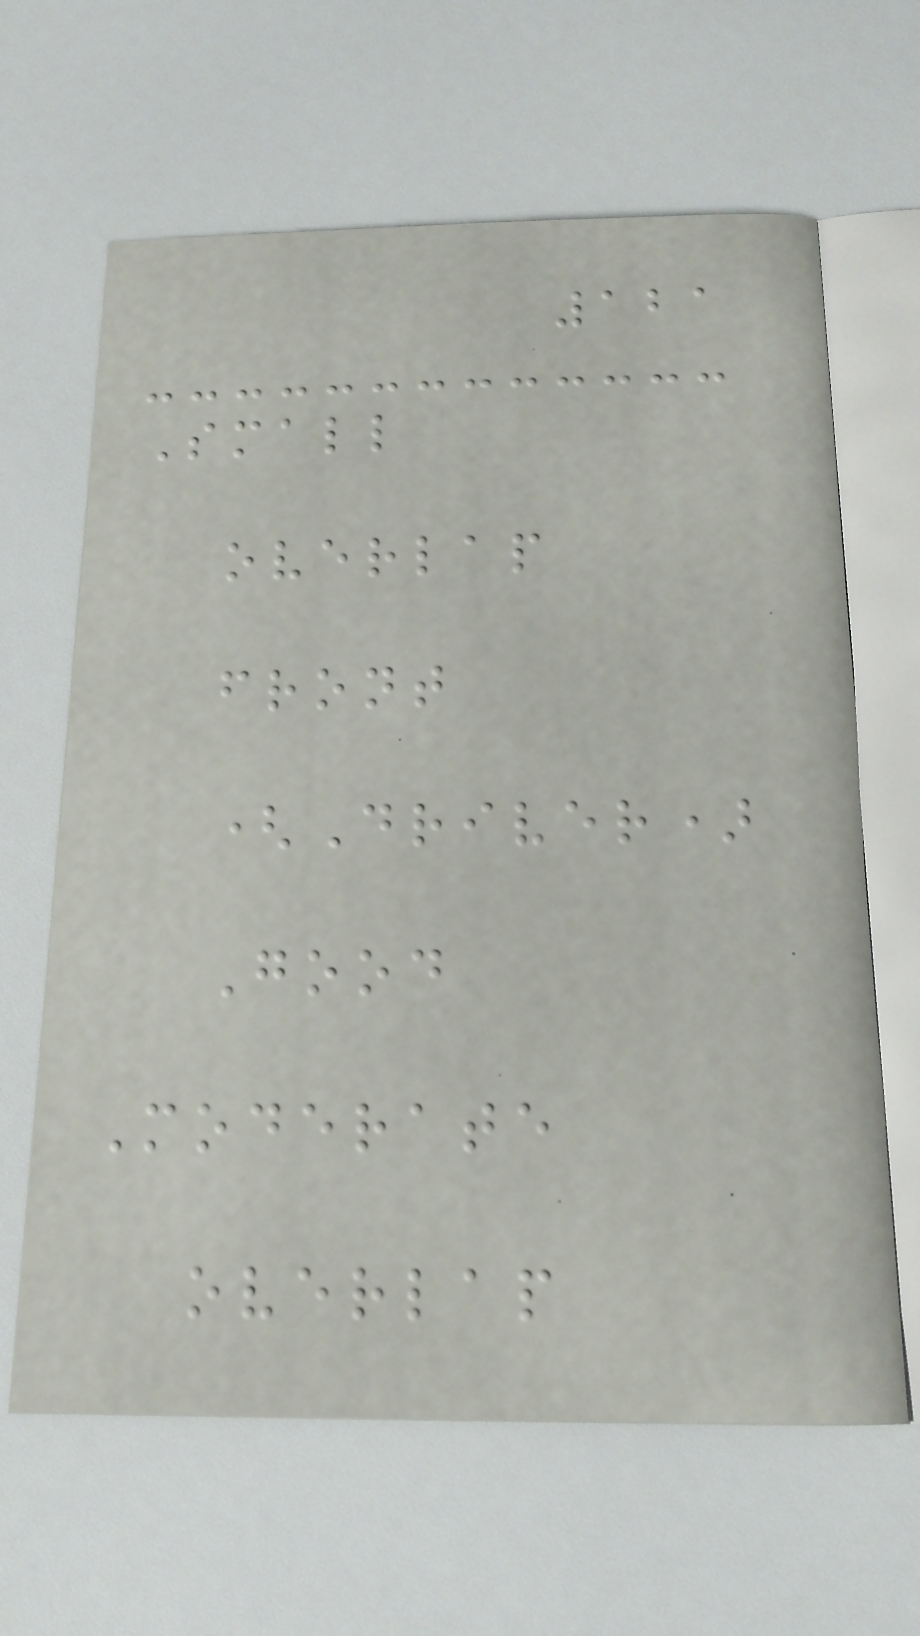121
Small
overlap
front
(Driver)
Good
Moderate
overlap
